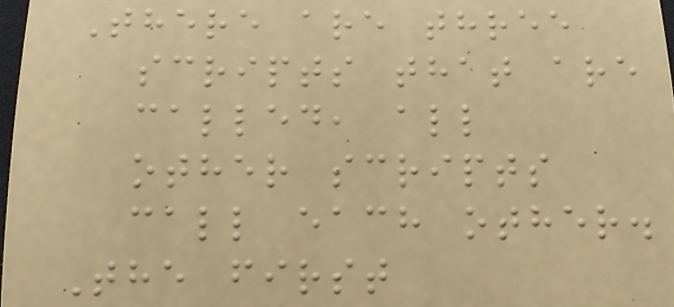There are three
scripts that are
called, all
other scripts
call each other.
The first
